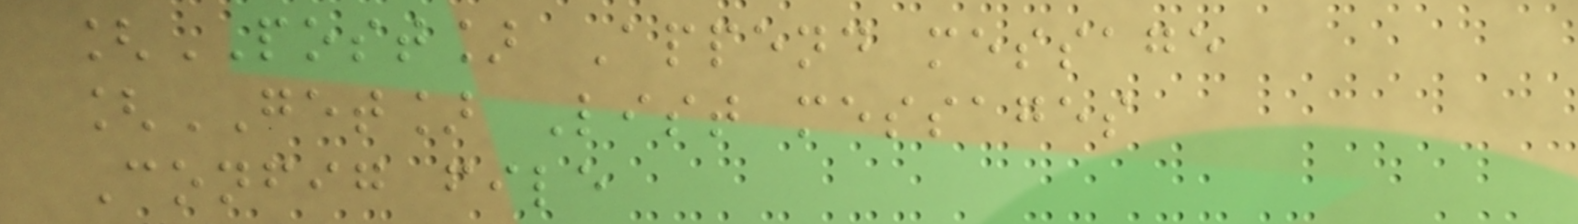[POST] Append message
[GET] List messages
Config file
